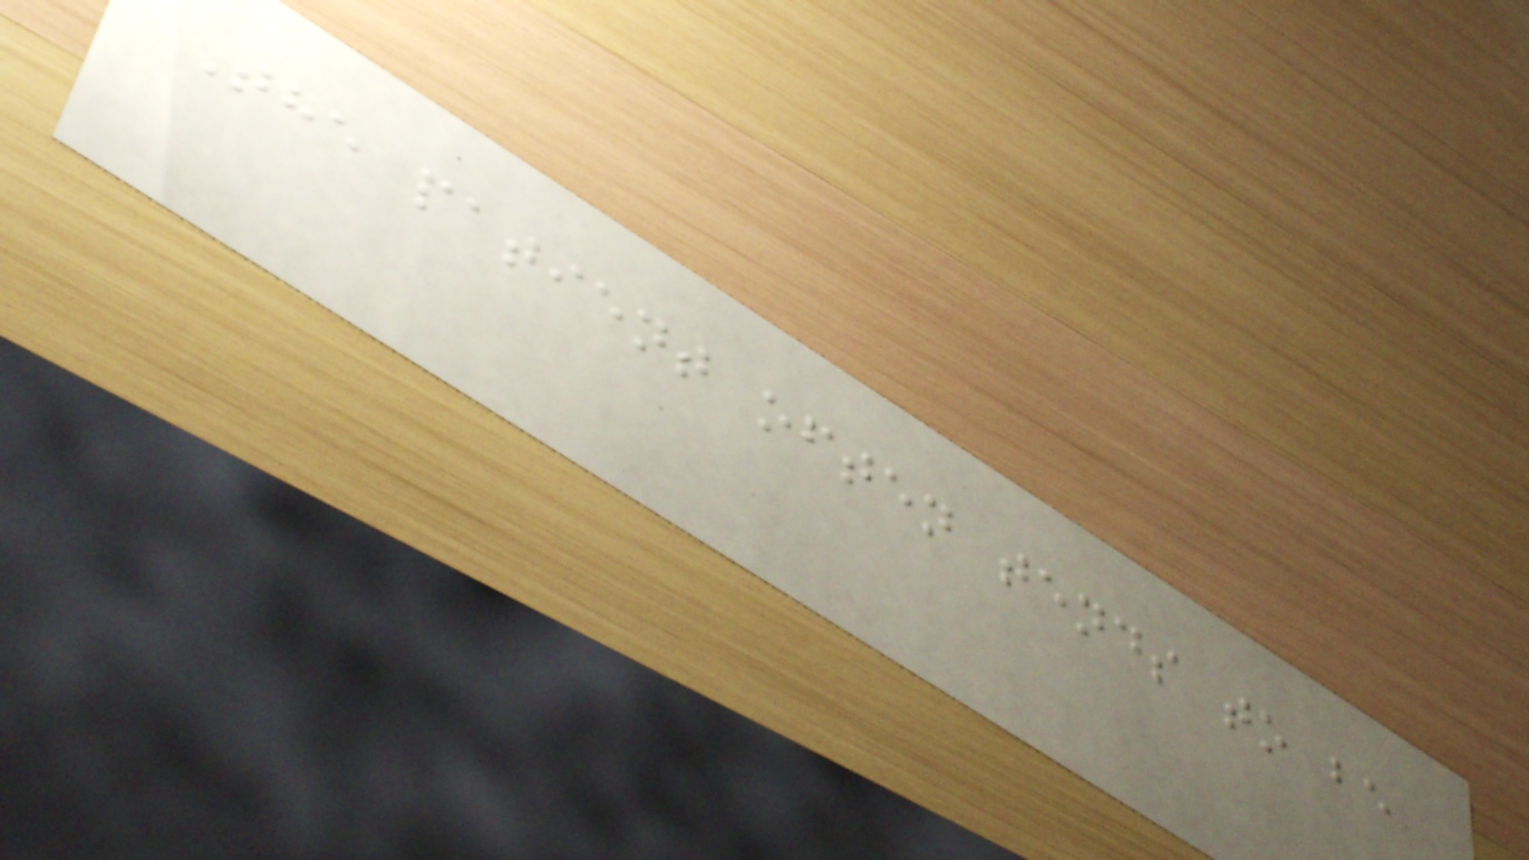The patient often tends to be
